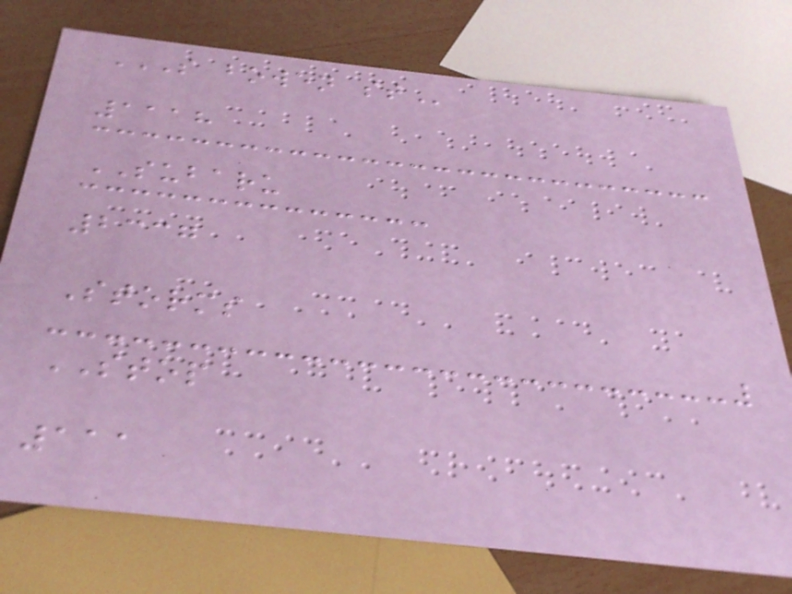S BOWEN ST
1118
SUBARU
2337
Storms
STOP
111
